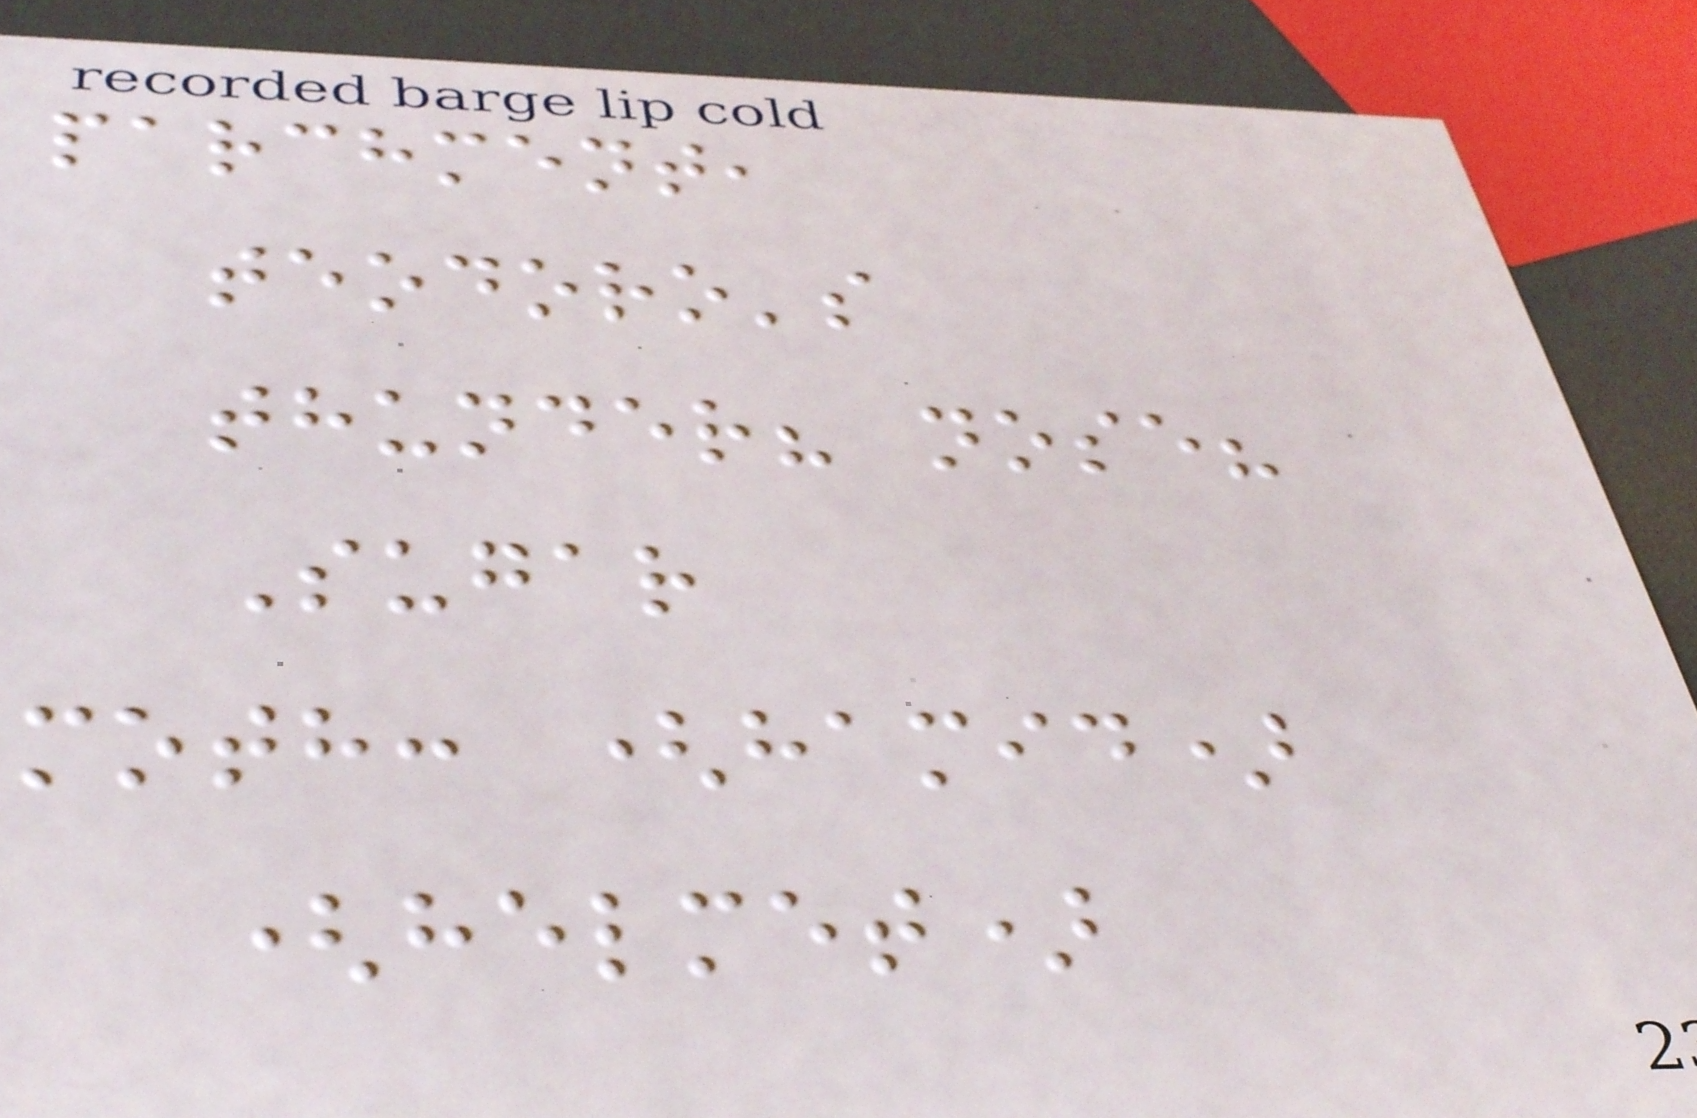parchment,
teodoro's
thunder? nose?
Sugar
moth: (hamid)
(helmet)
